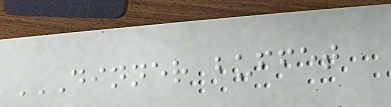DINNER BUFFET
